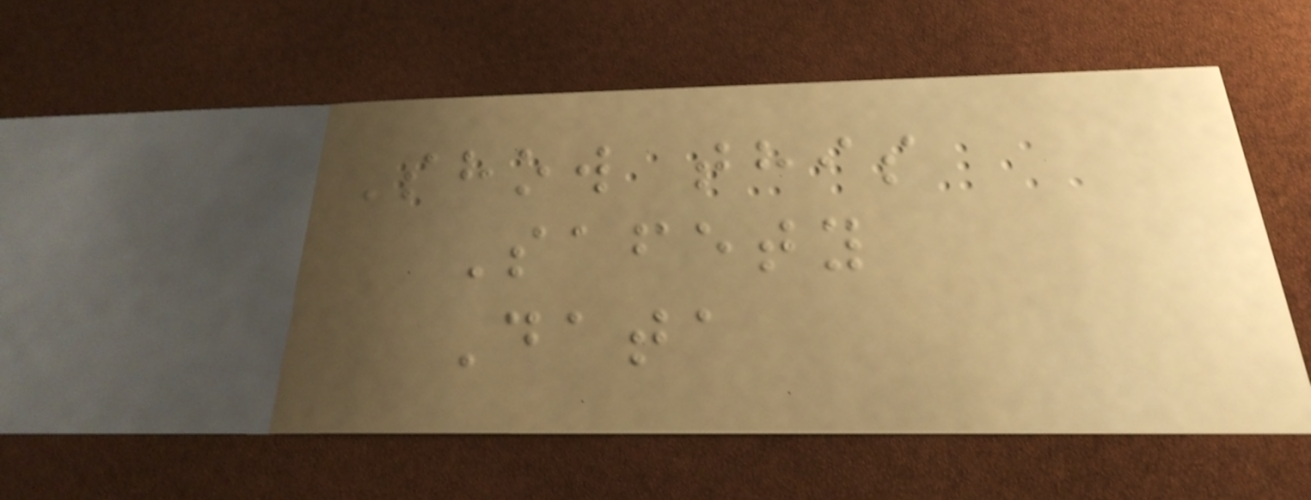Show this
Safety
Data
